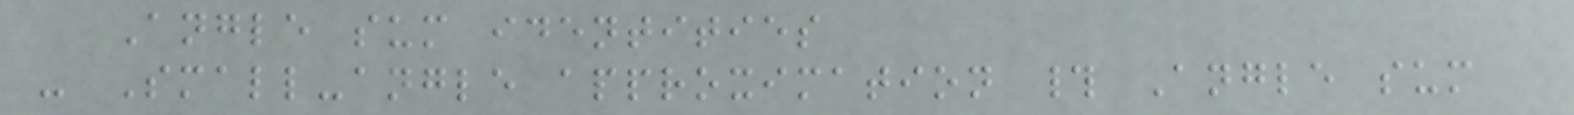Angle sum identities
- Small-angle approximation # Angle sum
